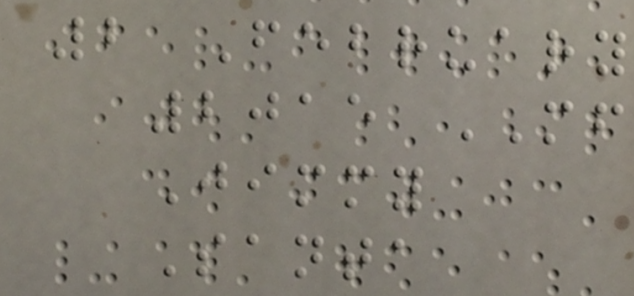2 February
2015 MF
Jimmy
Santa
